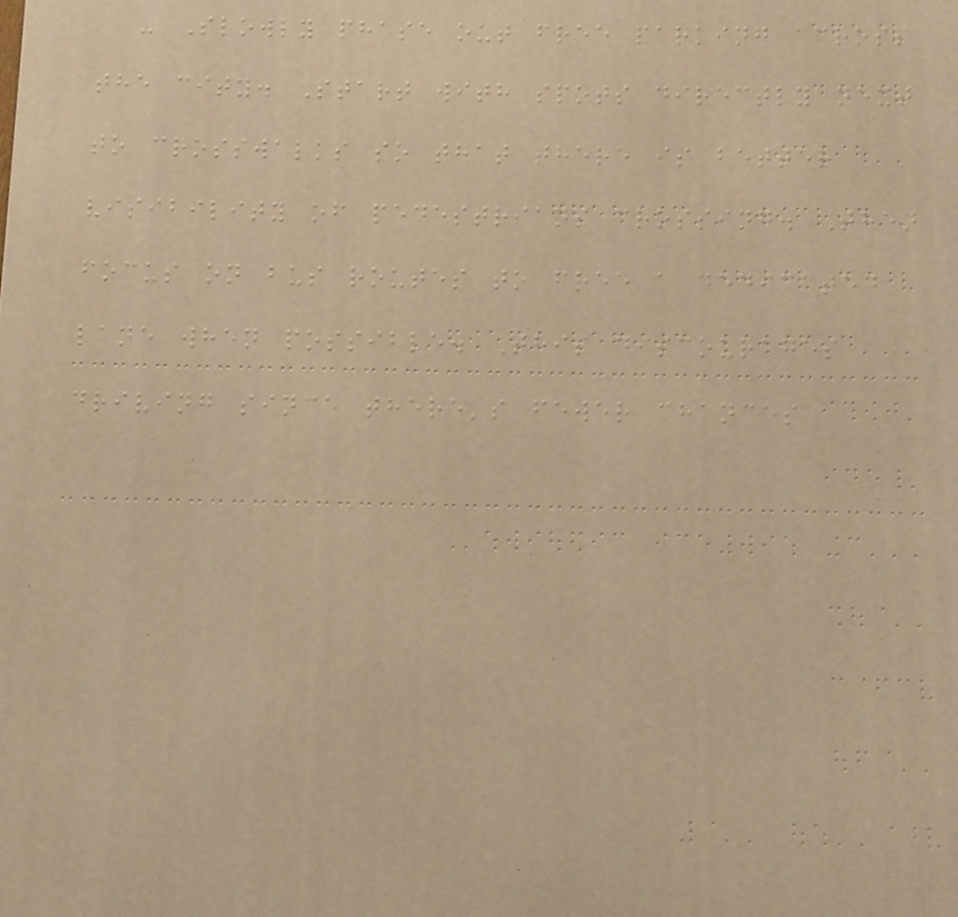- Slowly phase out free parking across
the city. Start with spots directly next
to crosswalks so that there is better
visibility of pedestrians crossing. Then
focus on bus routes to free a dedicated
lane when possible. This discourages
driving since there's fewer chances
